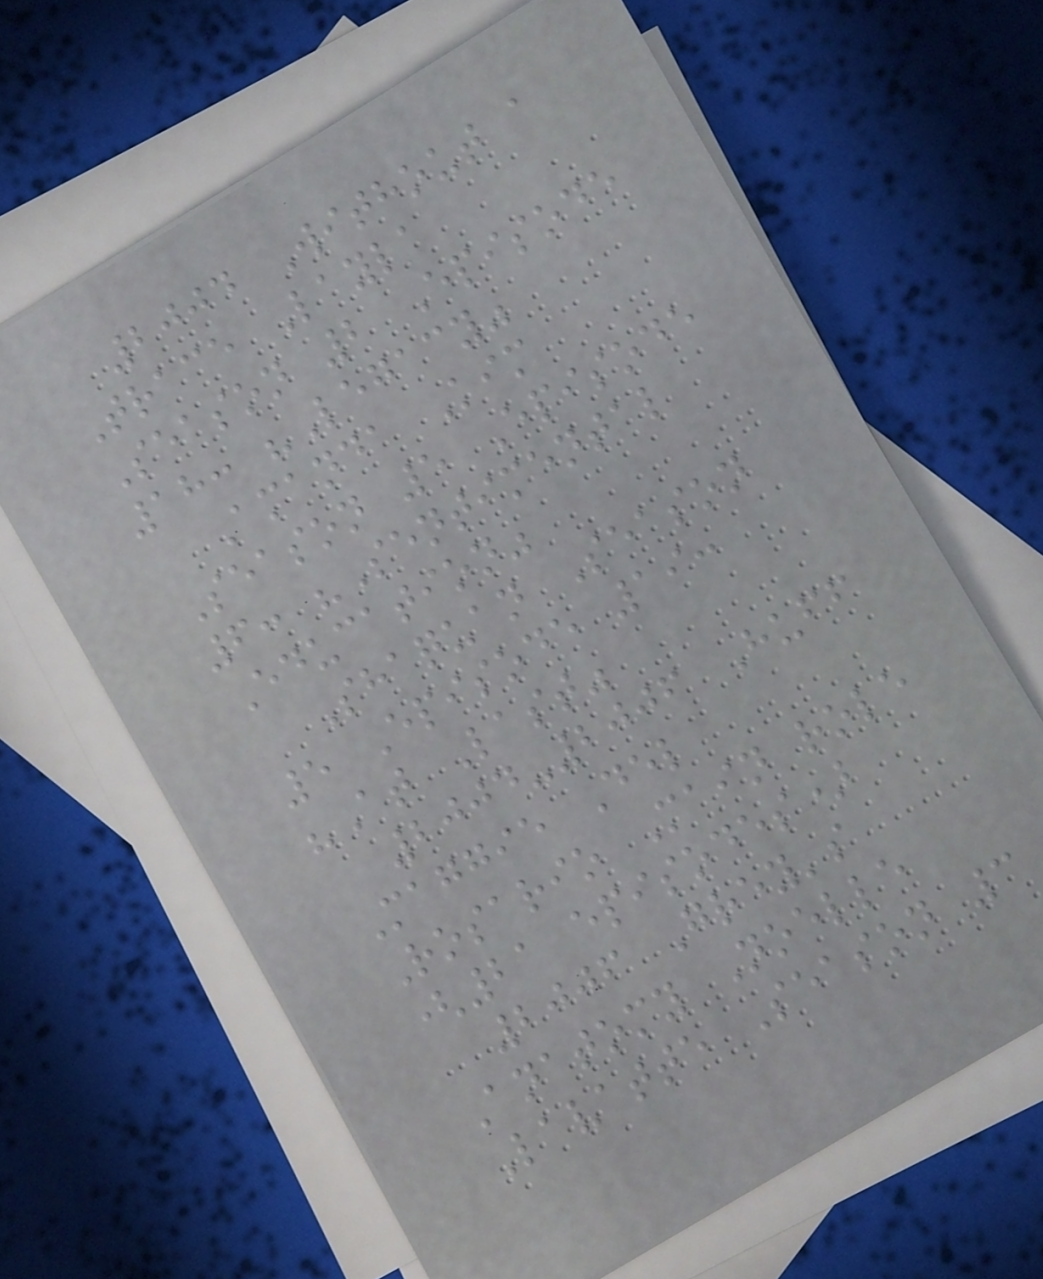2004 Without a
Trace Layla
Season 2 Episode
18: "Legacy"
Amanda Kim
Season 5 Episode
6: "Sentimental
Education"
Shaquan Season
5 Episode 19:
"At Last"
2004-2006 Huff
Maggie Del
Rosario Main role
(21 episodes)
2006 Grey's
Anatomy Noelle
Lavatte Season 3
